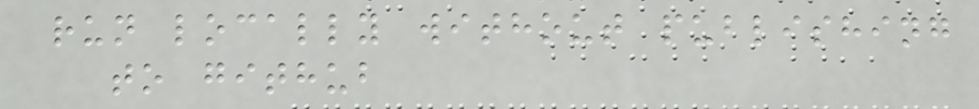run locally without publishing
to github
